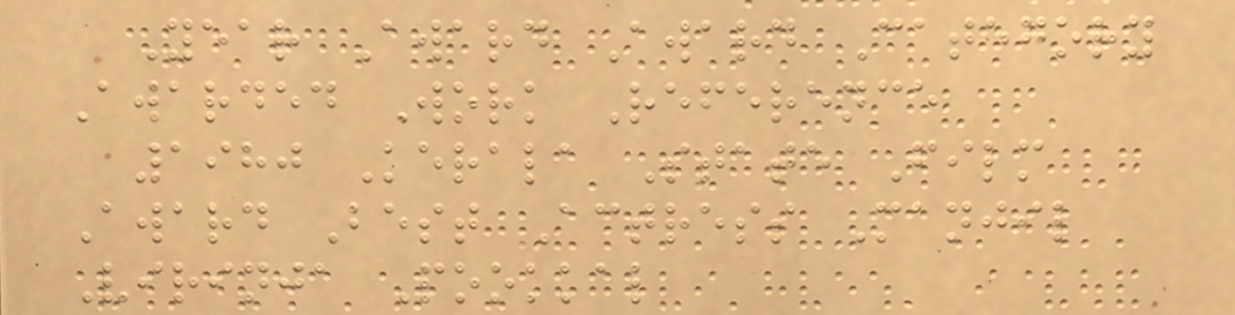Year Award Award Category
Awarded Work Reference
1980 Kerala State Film
Award Best Actress Manjil
Virinja Pookkal
